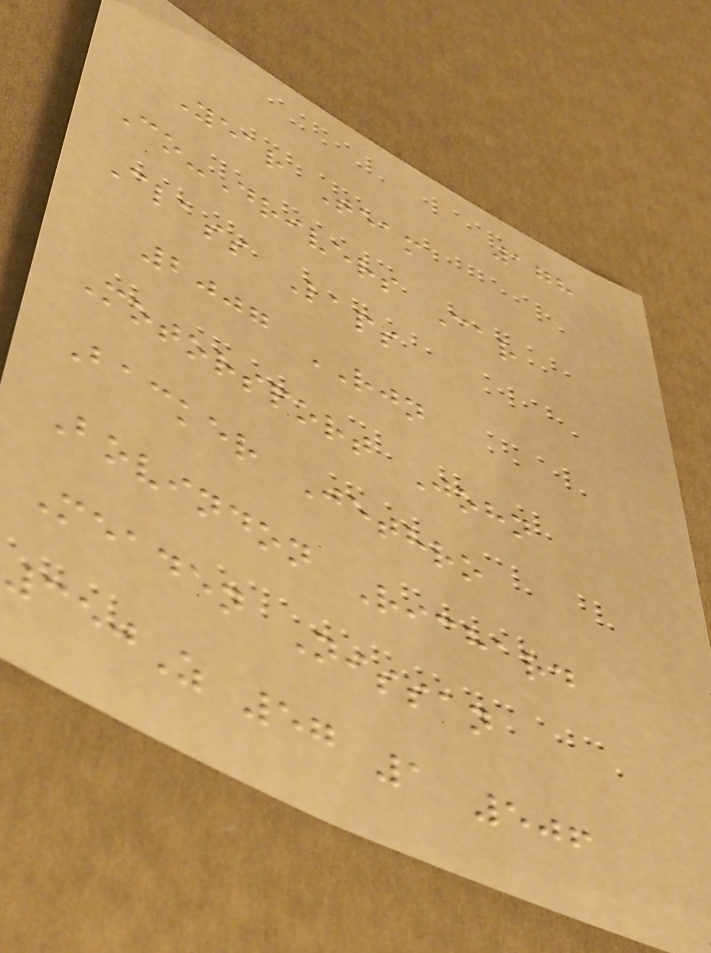178
Year Team
Co-Drivers Car
Class Laps
2007 RJN
Motorsport John
Backer Jethro
Bovindon Richard
Meaden Nissan
350Z 57 1 506
